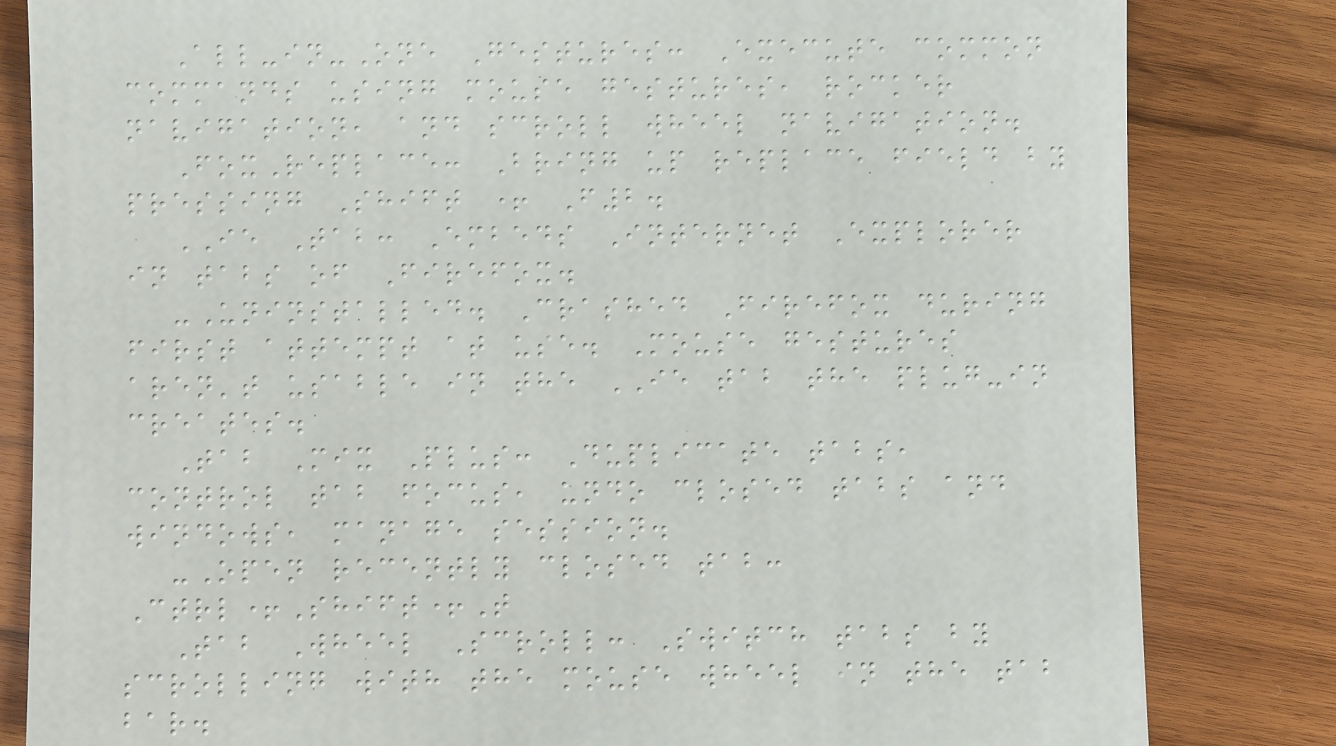All-in-One Gestures: Execute common
commands using mouse gestures, rocker
navigation, and scroll wheel navigation.
FoxReplace: Bring up replace field by
pressing Shift + F2.
IE Tab: Embeds Internet Explorer
in tabs of Firefox.
-Uninstalled. Crashed Firefox during
first attempt at use. Mouse gestures
aren't usable in the IE tab the plug-in
creates.
Tab Mix Plus: Duplicate tabs,
control tab focus, undo closed tabs and
windows, manage session.
-Open recently closed tab:
Ctrl+Shift+T
Tab Wheel Scroll: Switch tabs by
scrolling with the mouse wheel in the tab
bar.
